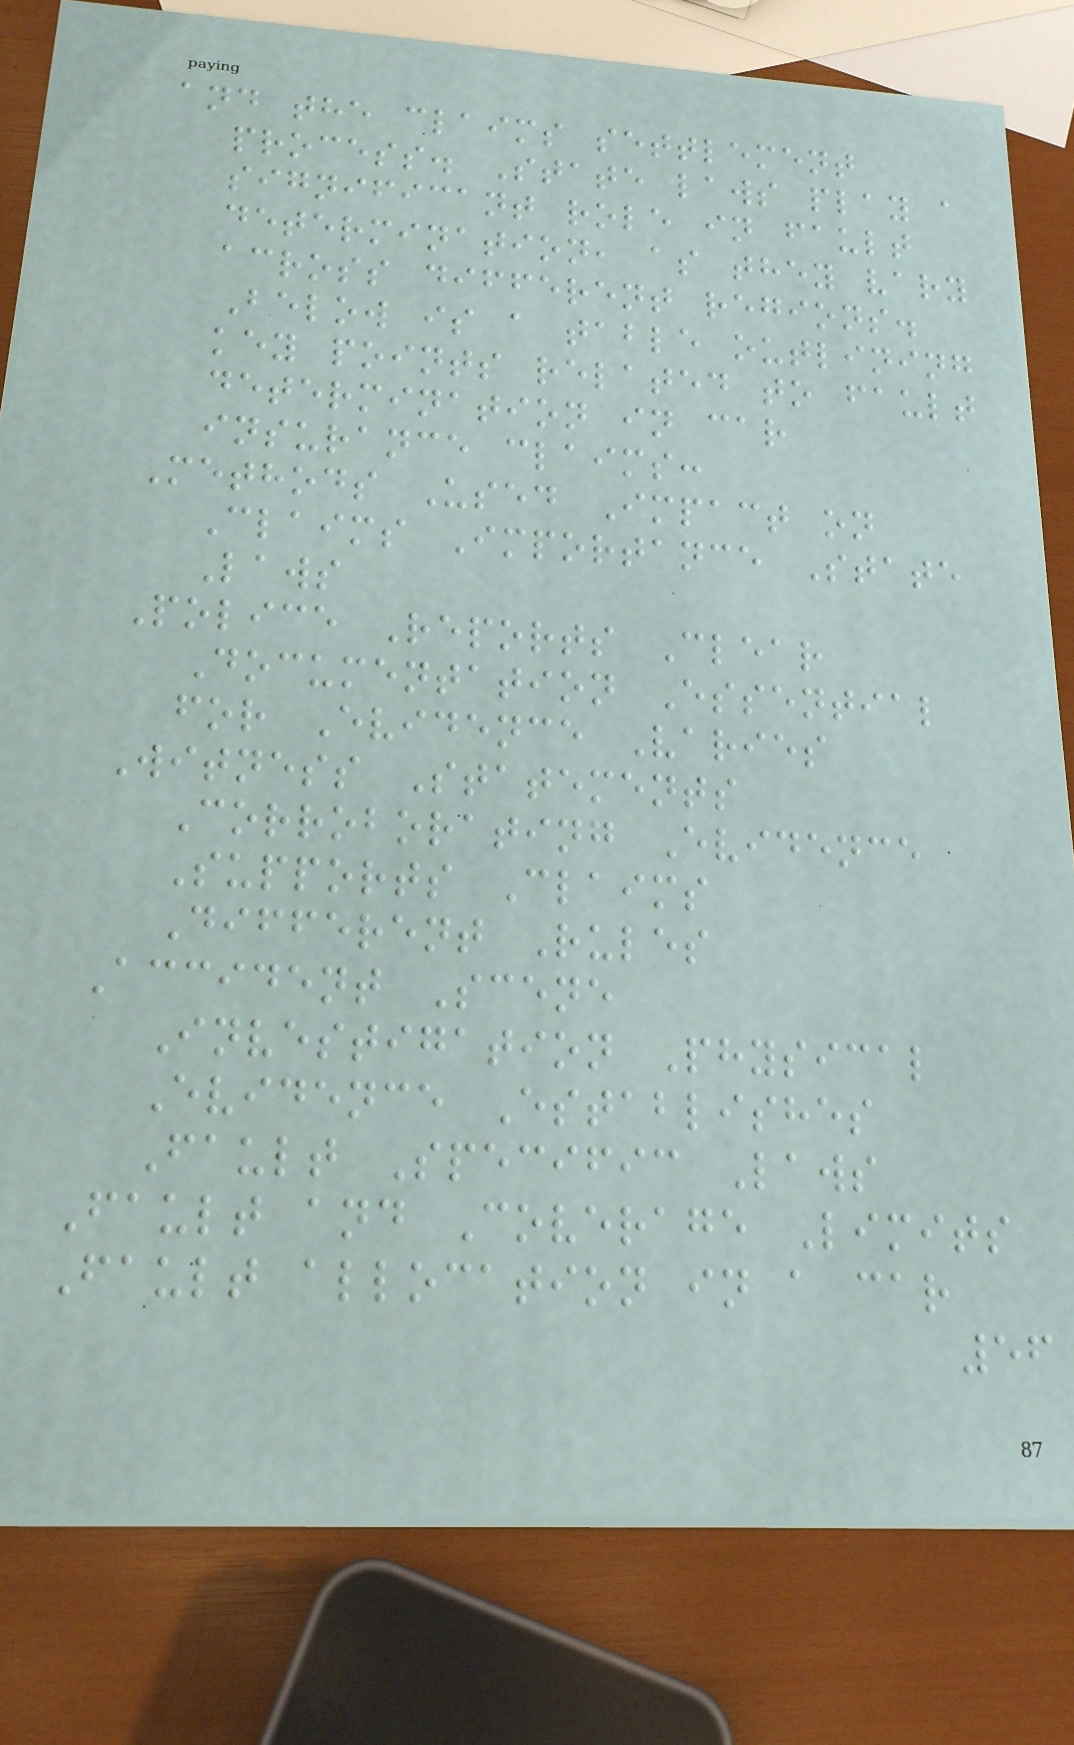and the claims settlement
process. State laws play a
significant role in fault
determination, as they vary
across different regions.
Below is a table outlining
key points related to fault
determination in car
insurance claims:
Methods Used Impact on
Claims Importance State
Laws
Police Reports Clear
Documentation Essential
for Evidence Varies
Witness Statements
Corroborating Evidence
Supports Claims
Different Rules
Accident Scene
Investigation Physical
Evidence Establishes
Fault Specific Laws
Fault and Coverage Limits
Fault allocation in a car
56
